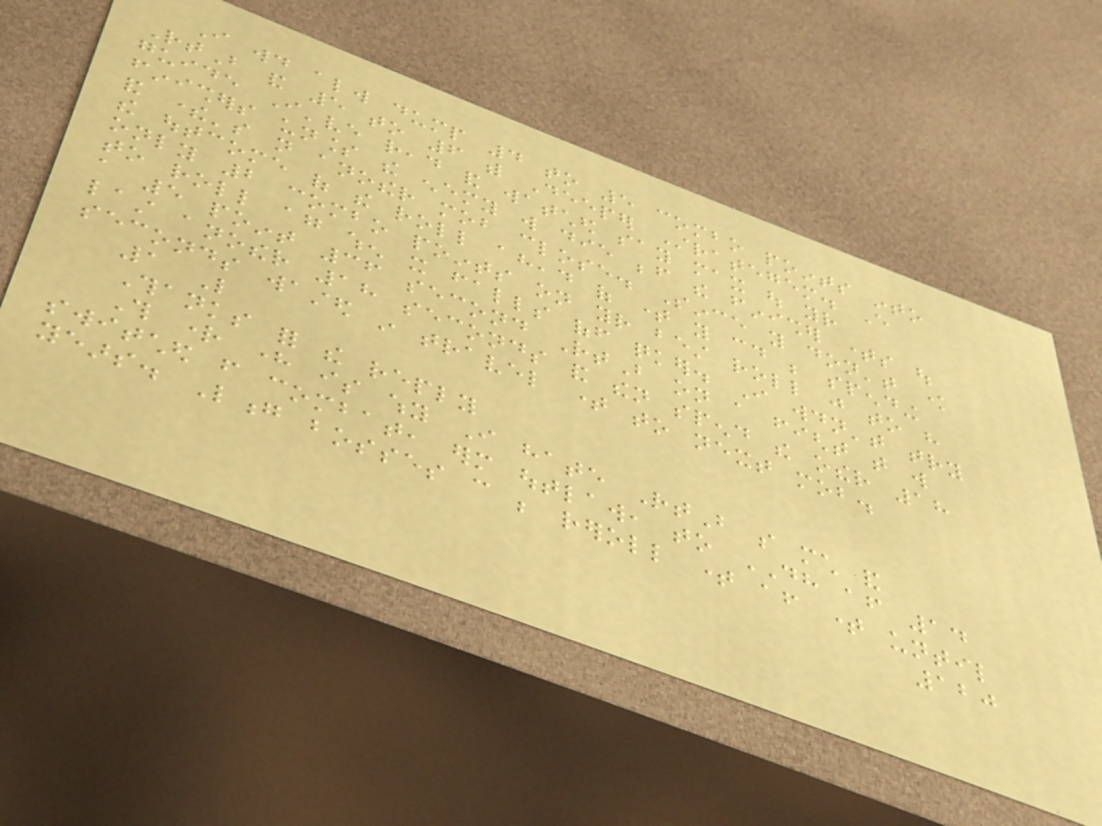I would always dump 4 to 5 combo points into
RtB and 5 to 6 with Deeper Strategem. Every
guide I've read and watched say max out your
finishers unless the enemy will die before the finisher times out
and there's not another mob close. Since you don't know
the outcome of the roll ahead of time you could be spending
only 2 combo points on your best roll just to have
to roll again when it falls off quicker. I wouldn't try
a 5 point 36 second RtB on a fight that will
last another 18 seconds and then spend the other 18
seconds wasted in travel time to next mob.
1 Like
Thanks for the reply
This right here is why I hate RtB so much and
switched from combat, erm outlaw, to DH after 14
years. Long bosses can be reroll time after time until
120
